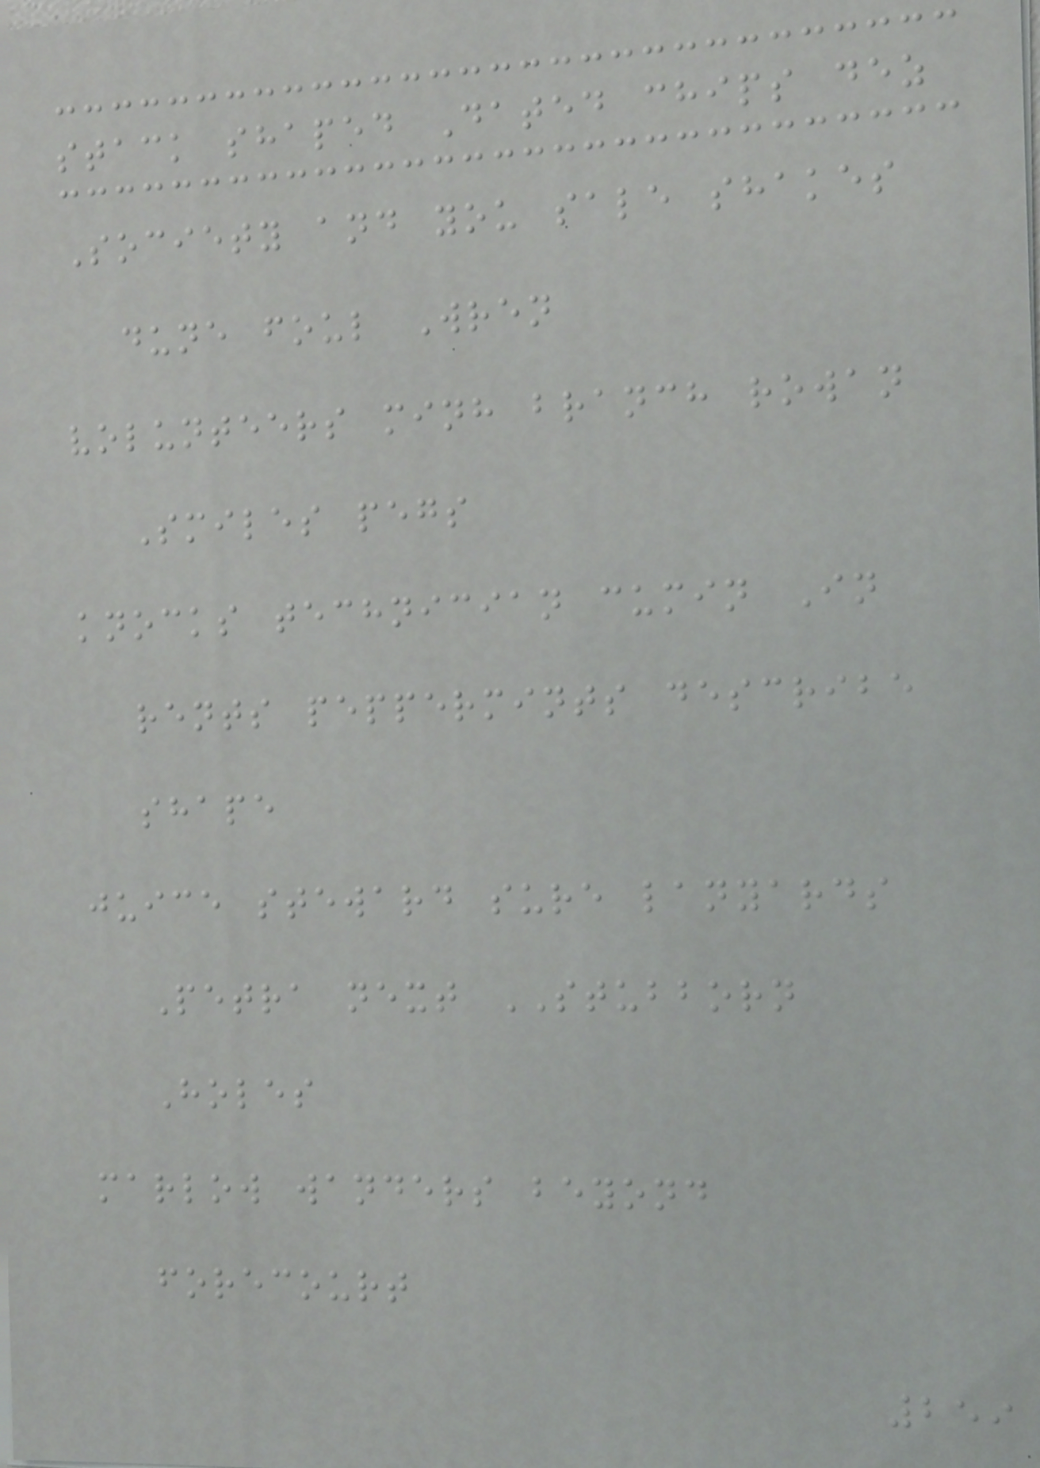stack shaped Dated chips dez
Society and you sale shakes
dune foul Wren
volunteers minh branch rowan
Smiles pegs
knocks technician cumin In
rents peppermints describe
shape
juice steward sure lanyards
Petra next STUBBORN
Holes
marlow wanders beyond
forecourt
259
